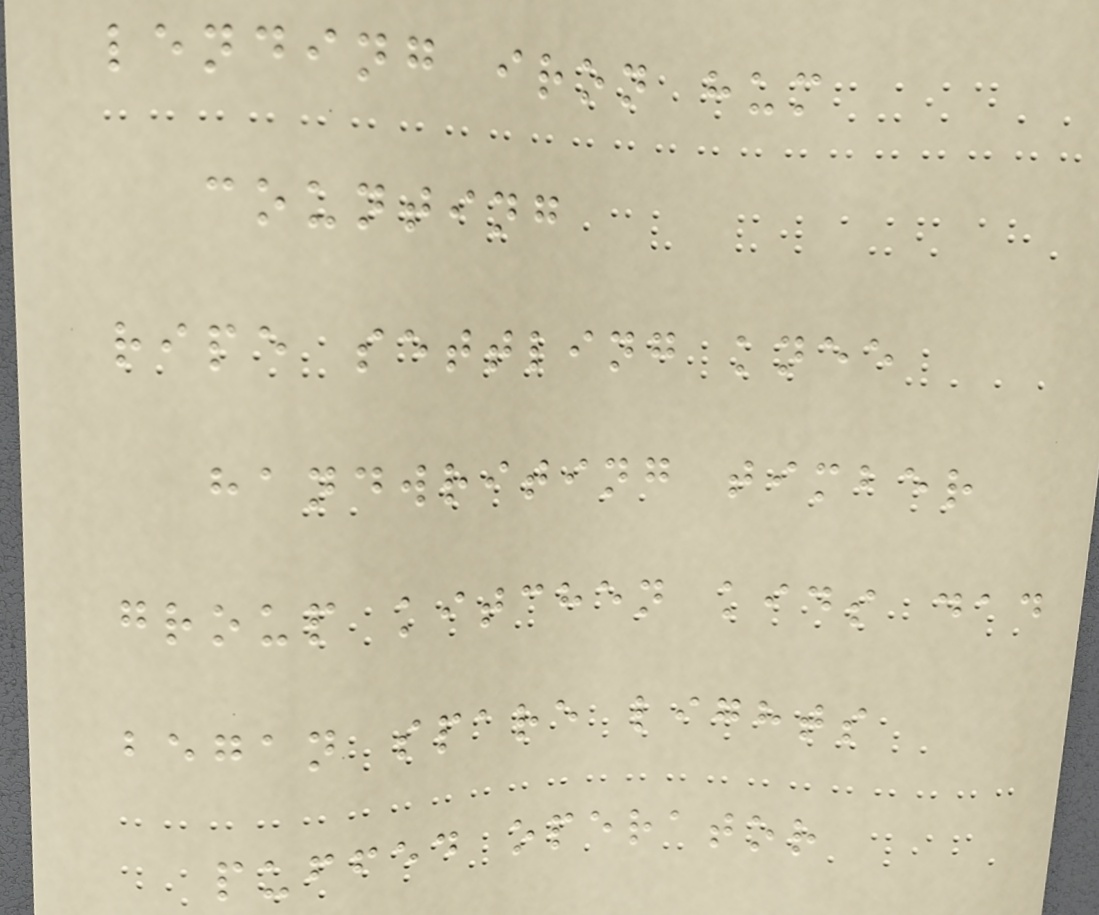lending iron hum
counting
ripe settling knee
handwriting timber
group kitchen kids dad
began spare lights
puffed operator
